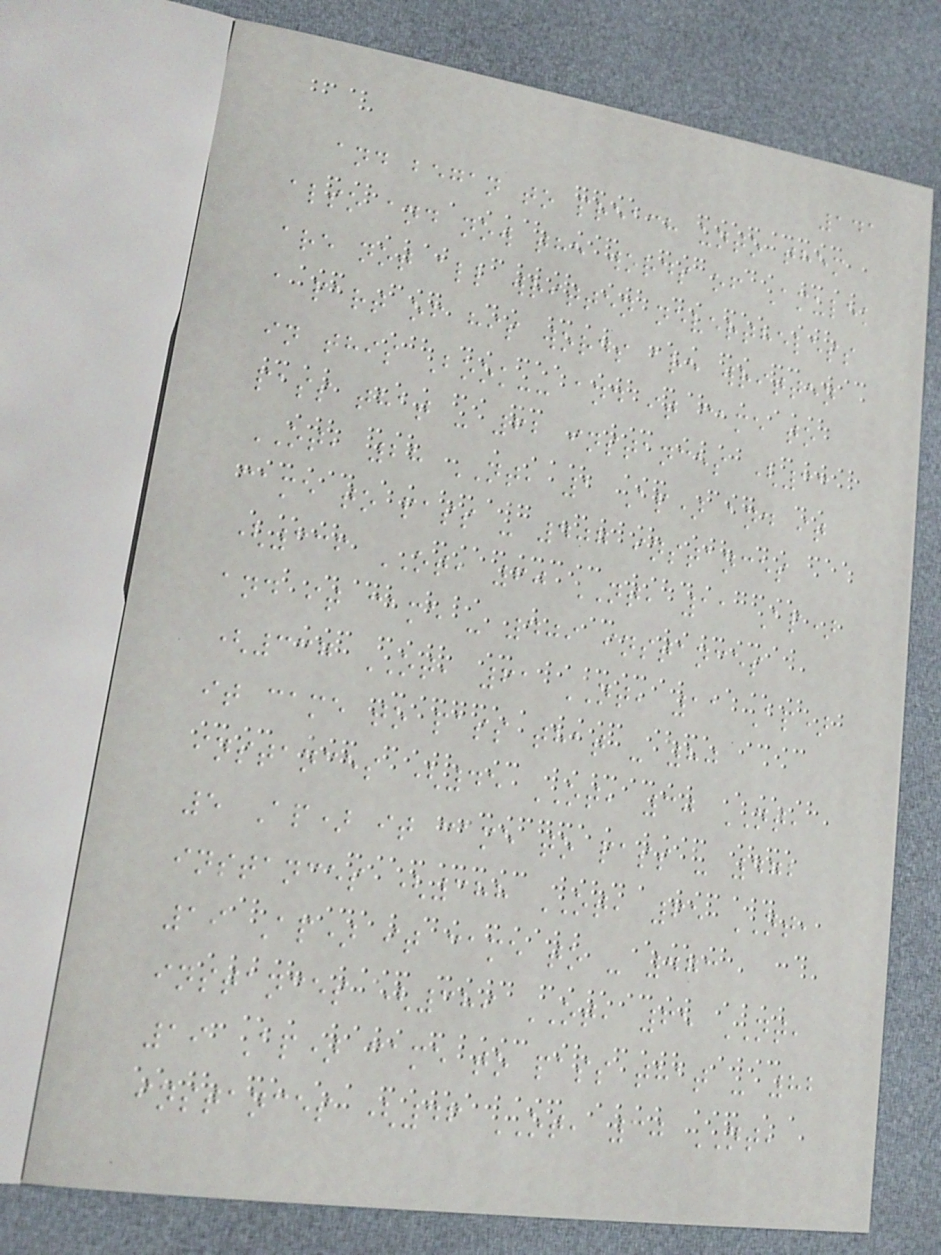141
and began to preach unto them
also and now the words of Amulek
are not all written nevertheless
a part of his words are written
in this Book-- and it came to
pass that - 62 instances (33
OT, 28 NT, 1 Ap) and it
came to pass - 407 instances
(336 OT, 60 NT, 11 Ap)
and it came - 409 instances
(337 OT, 61 NT, 11 Ap)
it came to pass that - 80
instances (45 OT, 30 NT,
5 Ap) it came to pass - 472
instances (388 OT, 65 NT,
19 Ap) it came to - 473
instances (389 OT, 65 NT,
19 Ap) came to pass that - 82
instances (46 OT, 30 NT,
